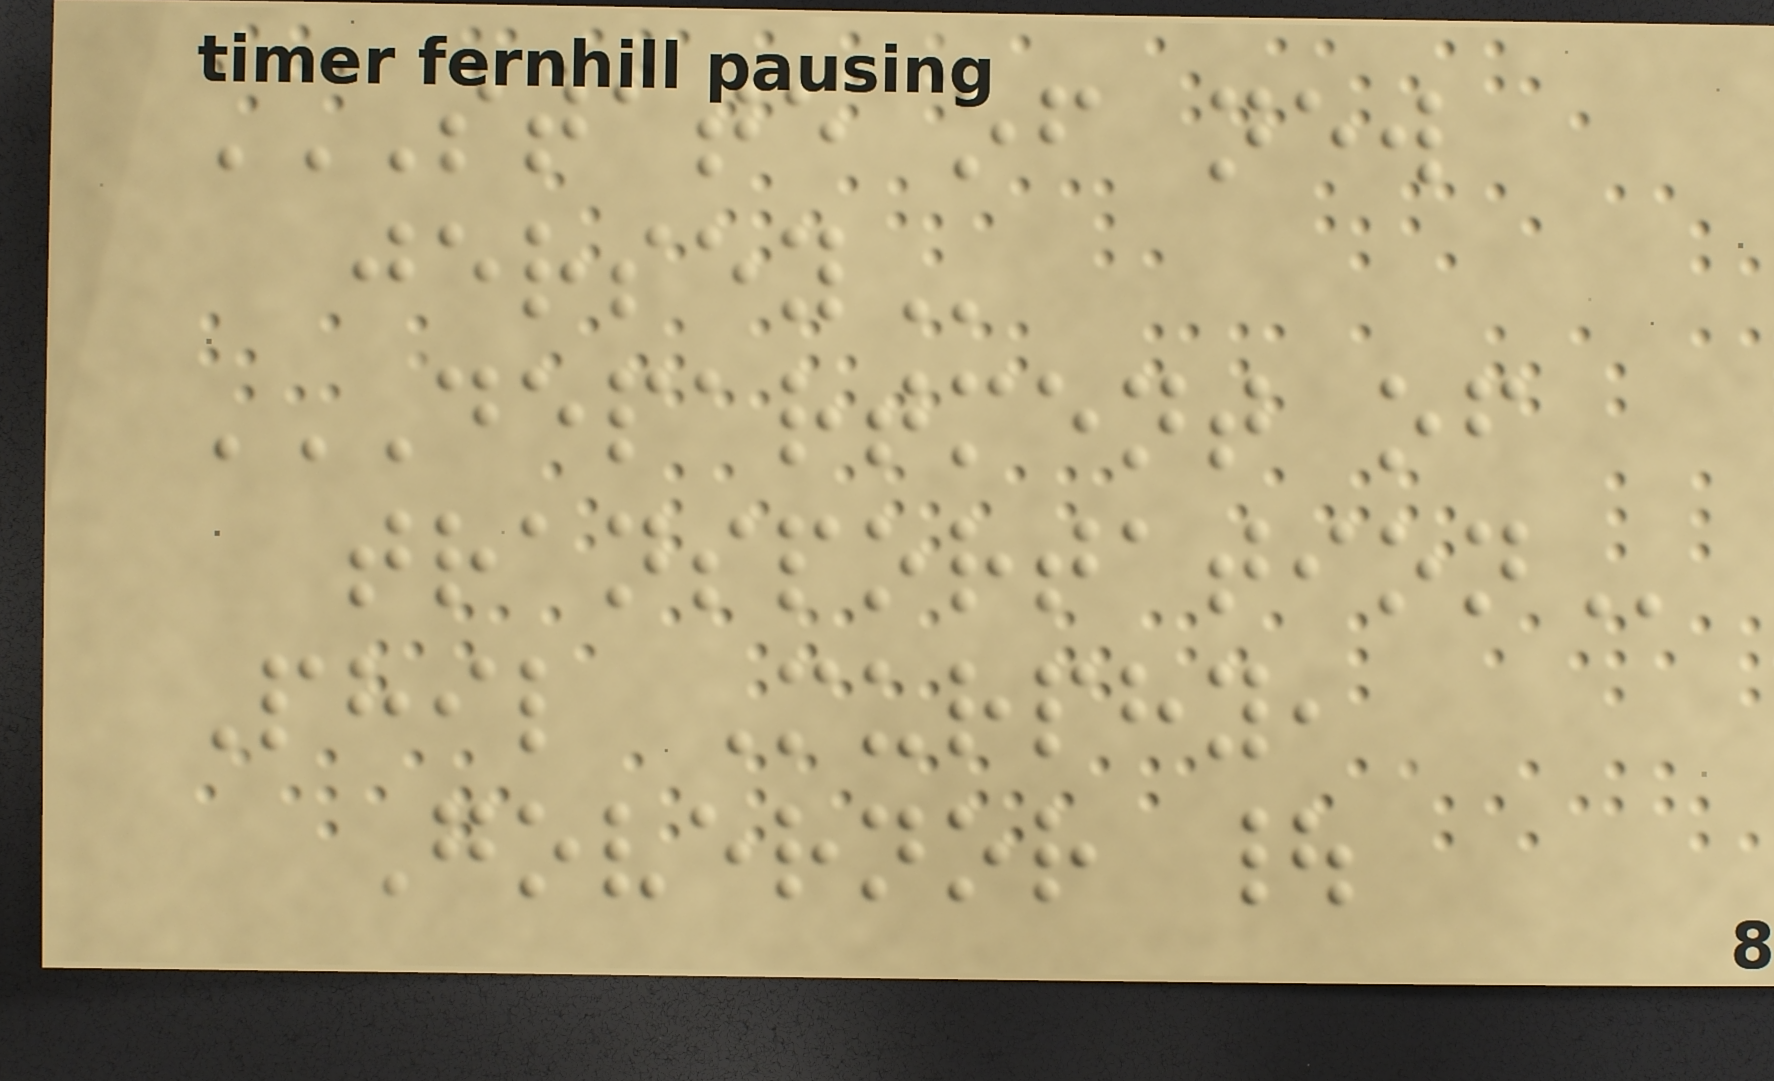STATE OF NEW
JERSEY
DEPARTMENT OF
TRANSPORTATION
Phil Murphy,
Governor |
